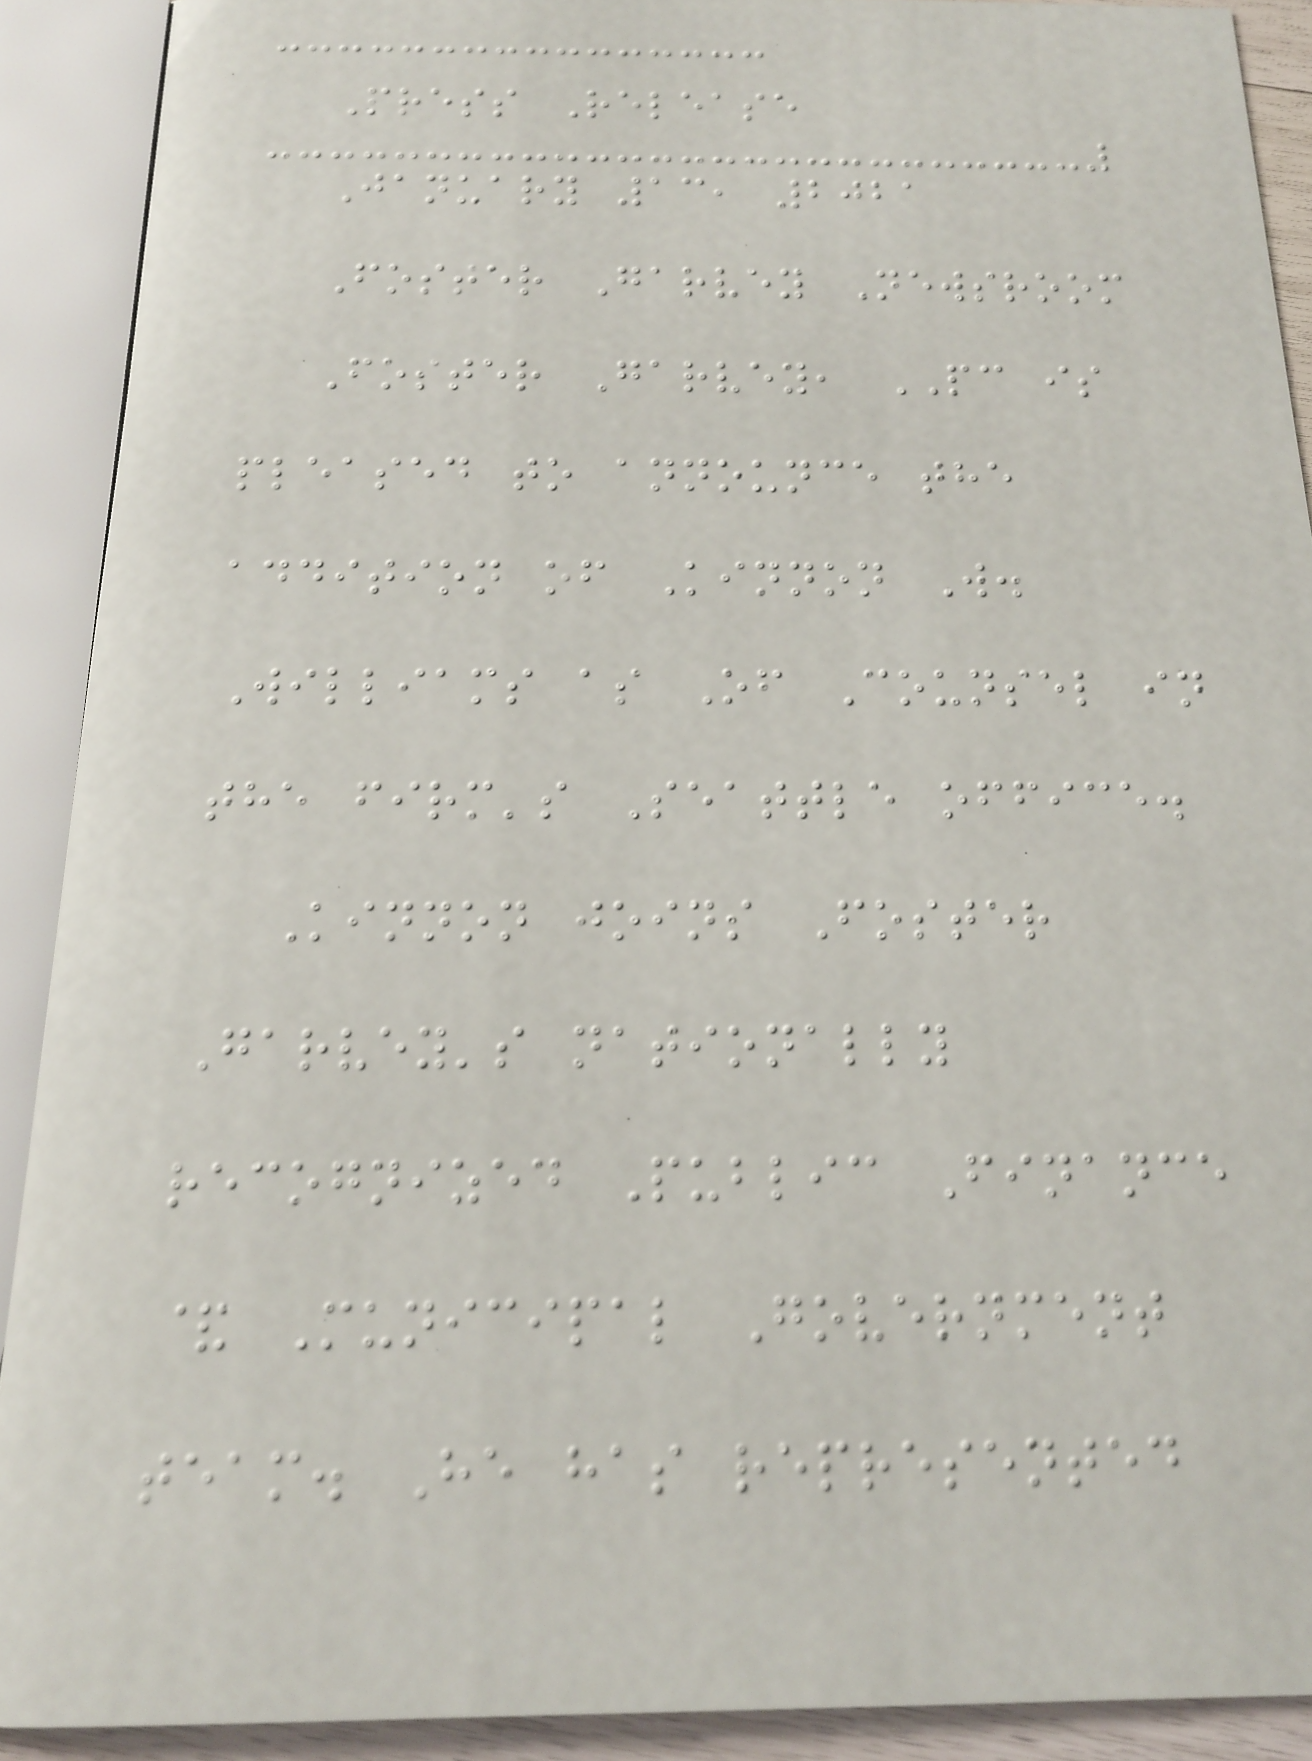Press Release
January 13, 2021
Foster Garvey Newsroom
Foster Garvey, PC is
pleased to announce the
addition of Kinnon W.
Williams as Of Counsel in
the firm's Seattle office.
Kinnon joins Foster
Garvey's nationally
recognized Public Finance
& Municipal Government
team. He has represented
